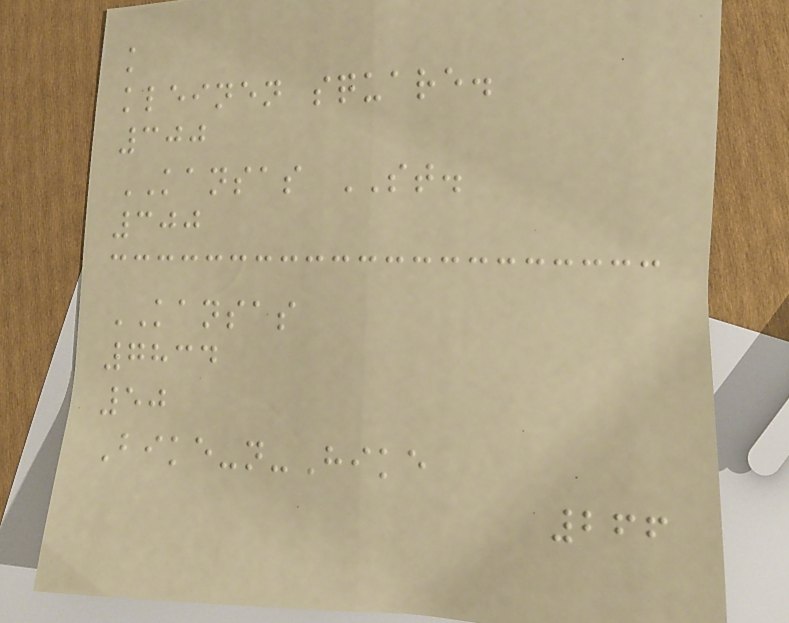k
kleinen square.
300
KANSAS ST.
300
KANSAS
7834
50
Bike-n-Hike
266
